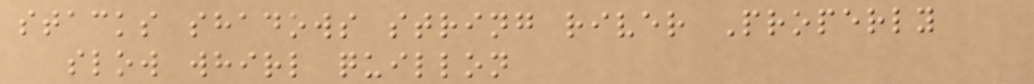stacks shadows string river Properly
slow whirl quillon
